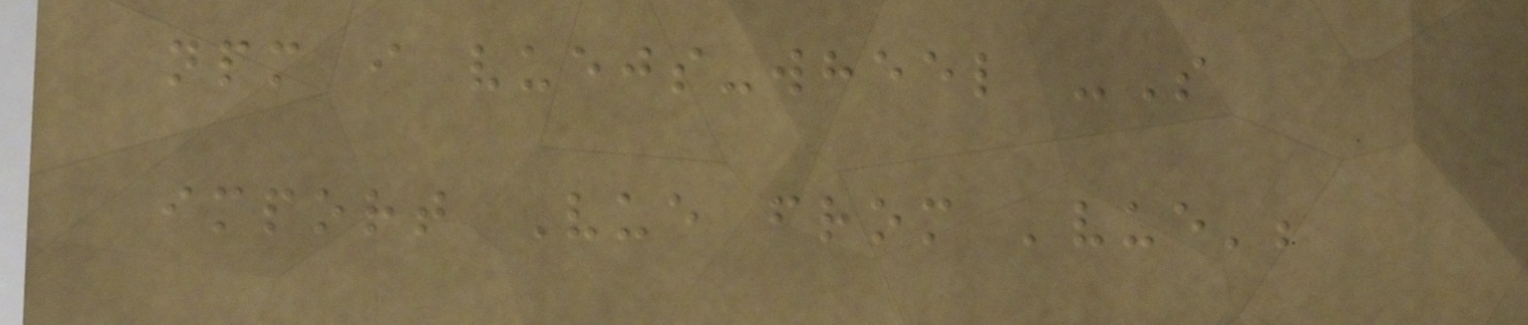npm i vuejs-wheel -S
import Vue from 'vue';
